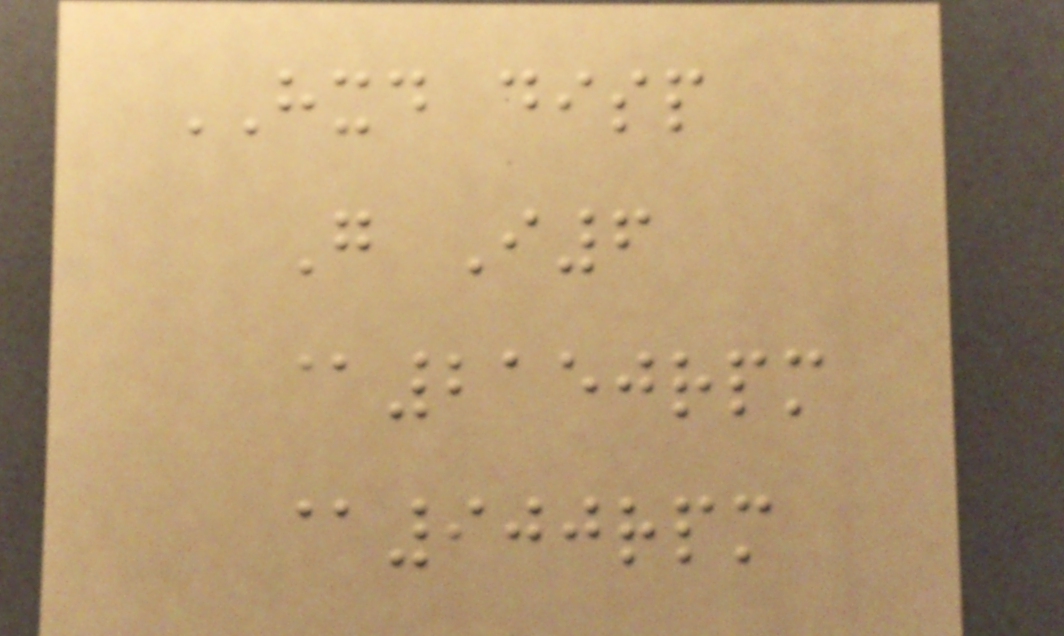HXD disp
G I6
@2150rpm
@900rpm
